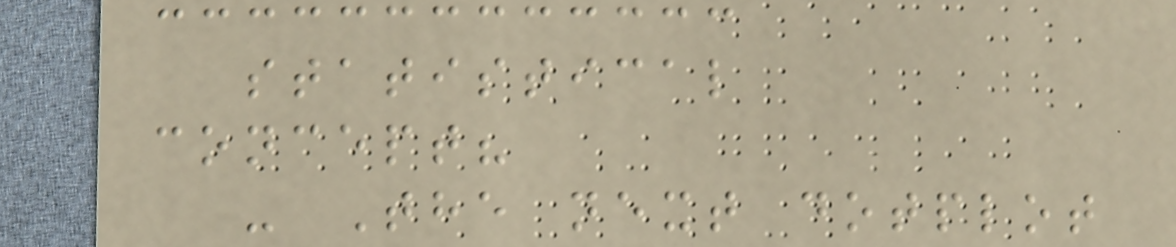statistical
concept?
- The next dotplot
